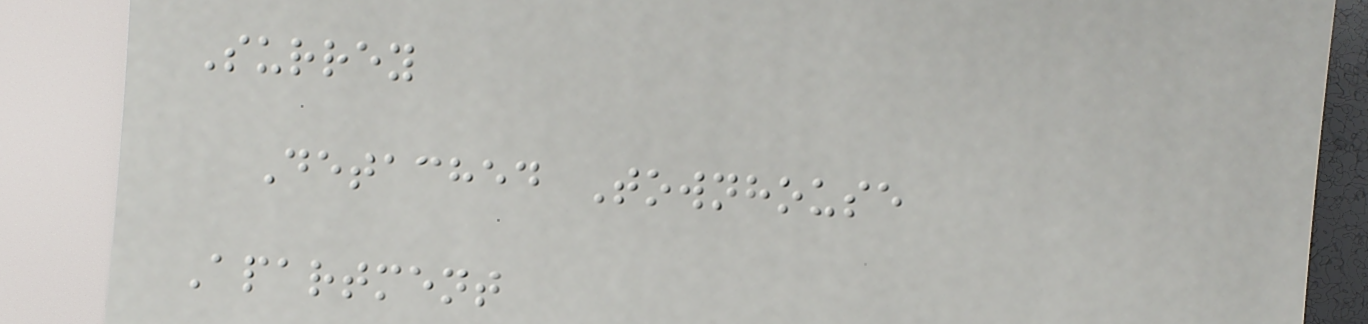Surrey
Detached Townhouse
Apartment
